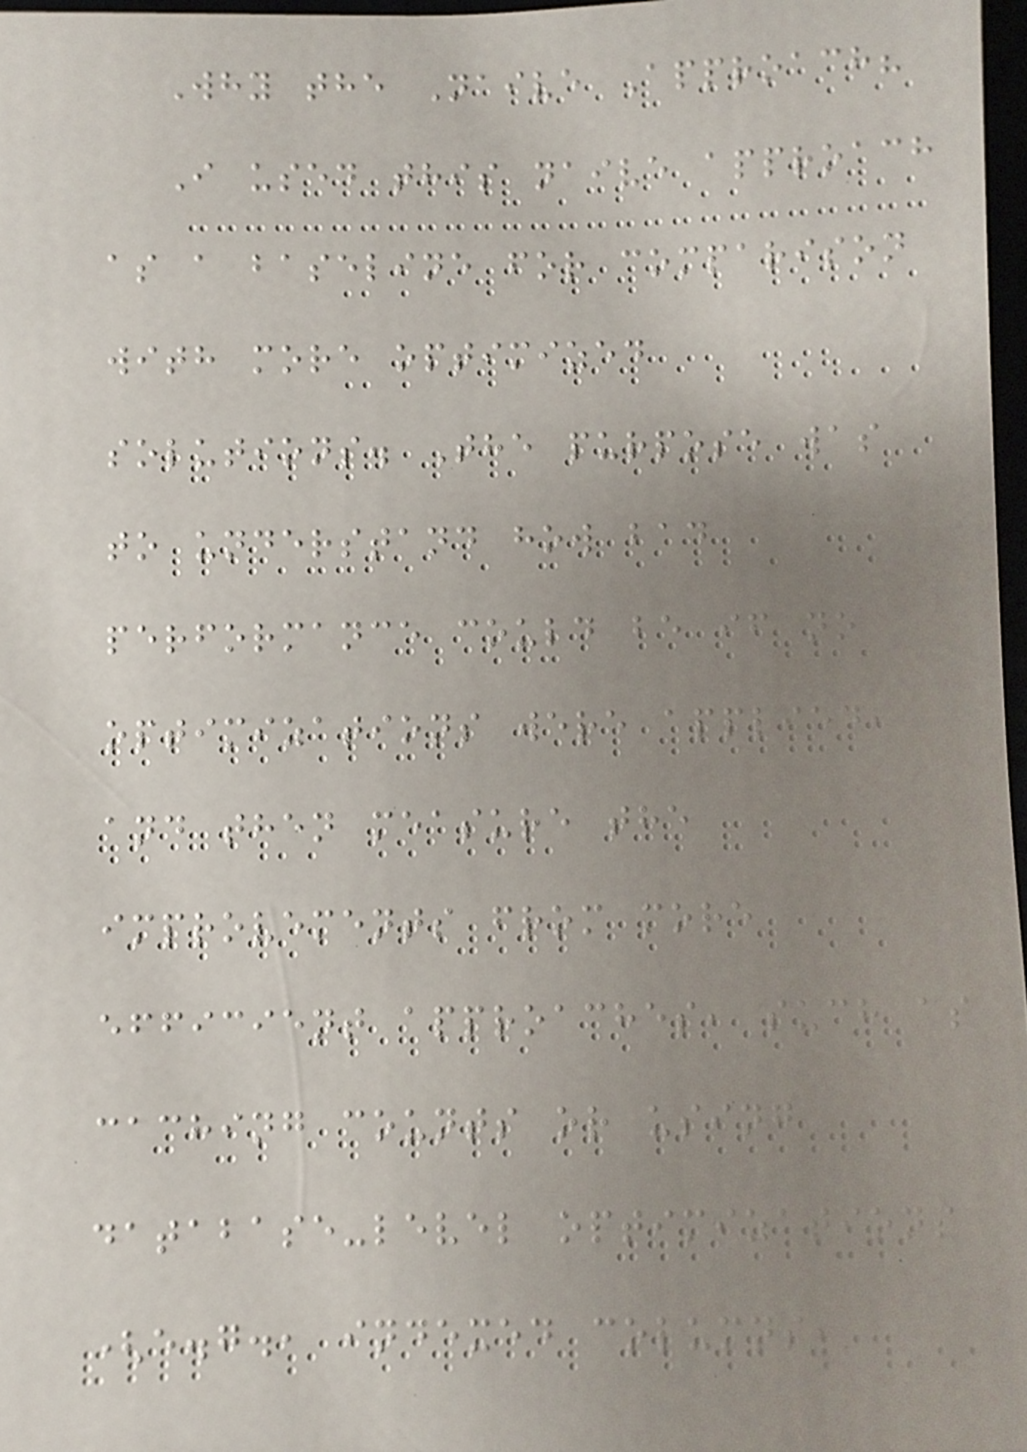Why the Naive Approach?
I used this naive approach
as a baseline for comparison
with more optimized
solutions. The purpose was
to understand how bad
performance could be if no
optimizations were applied,
and then measure the
improvements from more
efficient approaches, such as
caching counts or using
database-level optimizations
(e.g., indexed columns,
